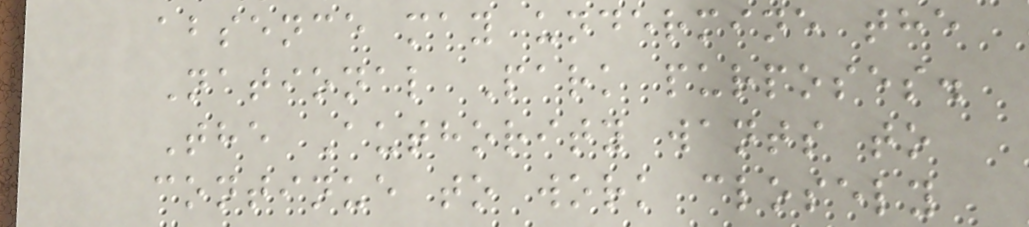absence may undermine the
National Park purposes.
The Authority wants to
continue to work closely
